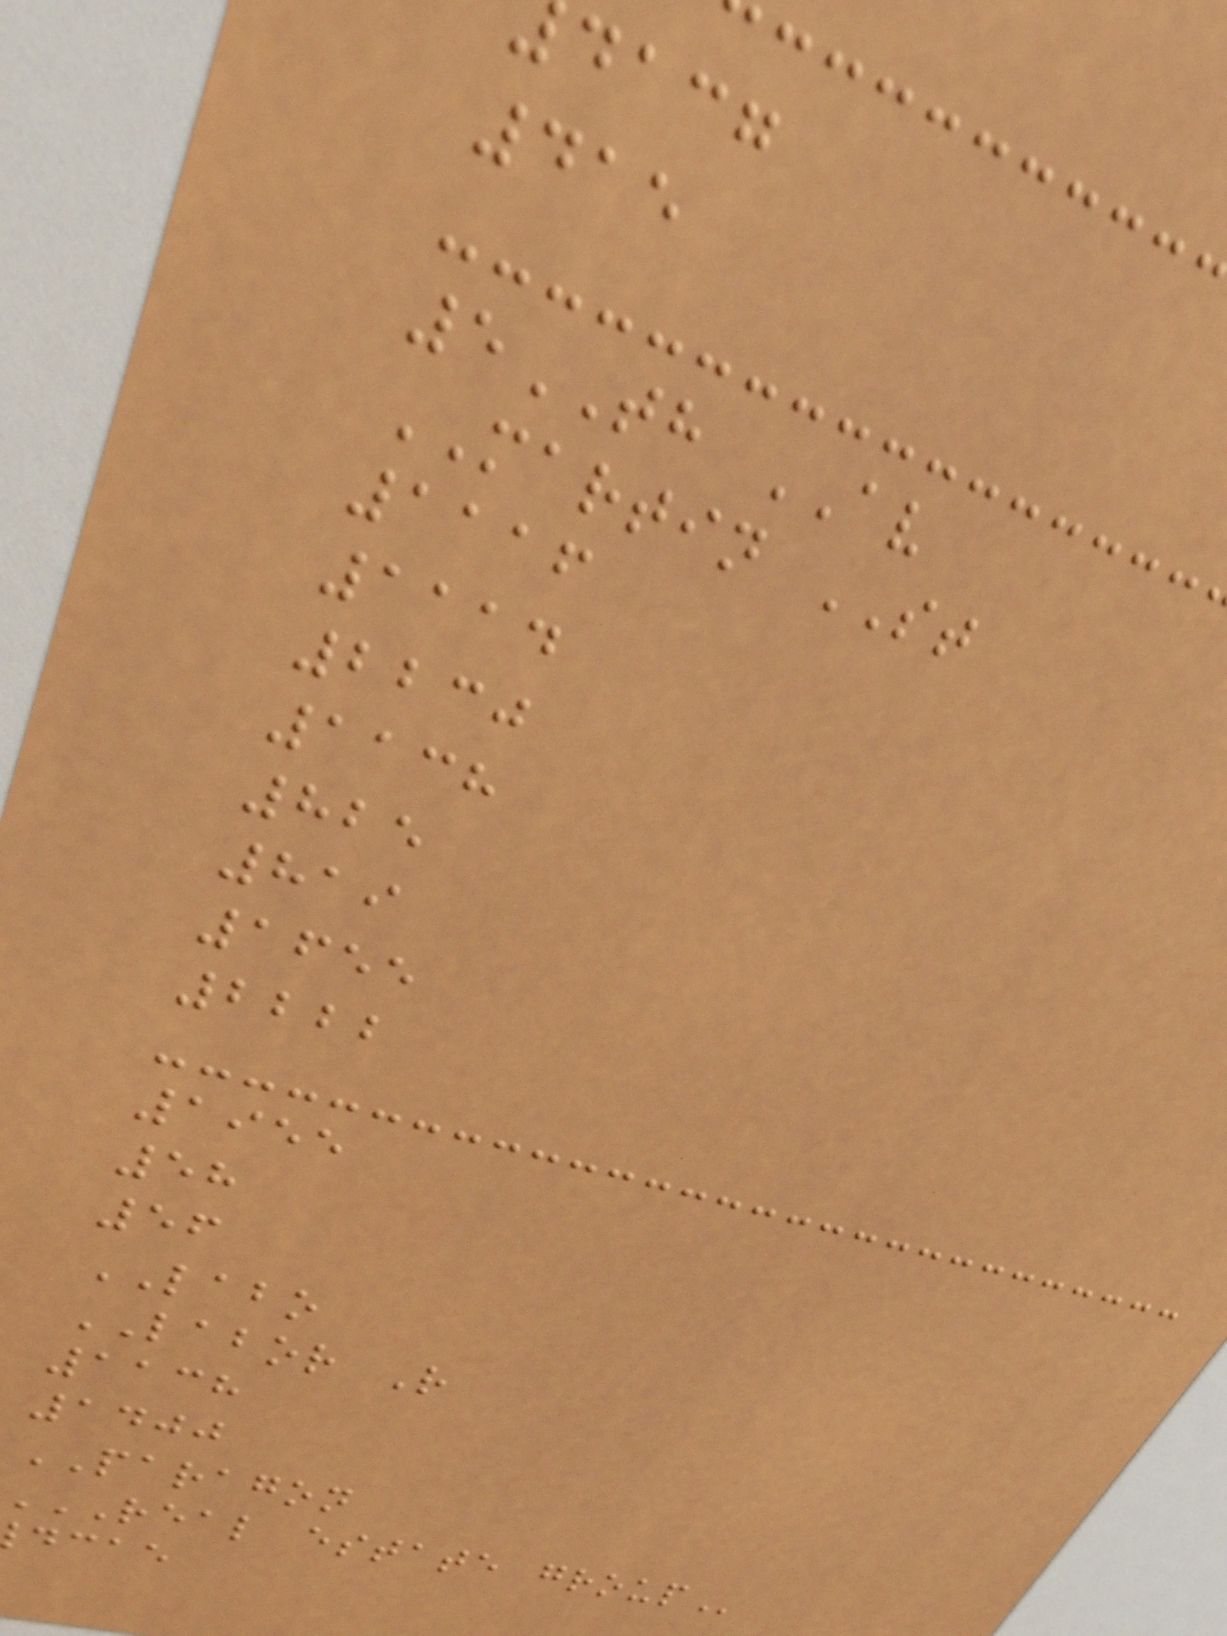dacg
415
5TH AV
MARTIN ST
1116
1114
2230
1138
825
819
1655
2222
1955
58
56
LABO
LABOR R
1138
1400
PARAGON
REAL estate
dcae
